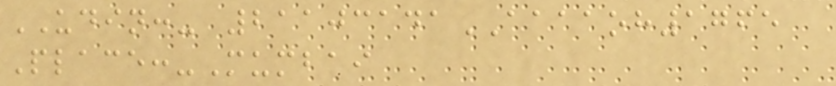UDIN:- 21103141AAAAOH1765
Place:-Mumbai
